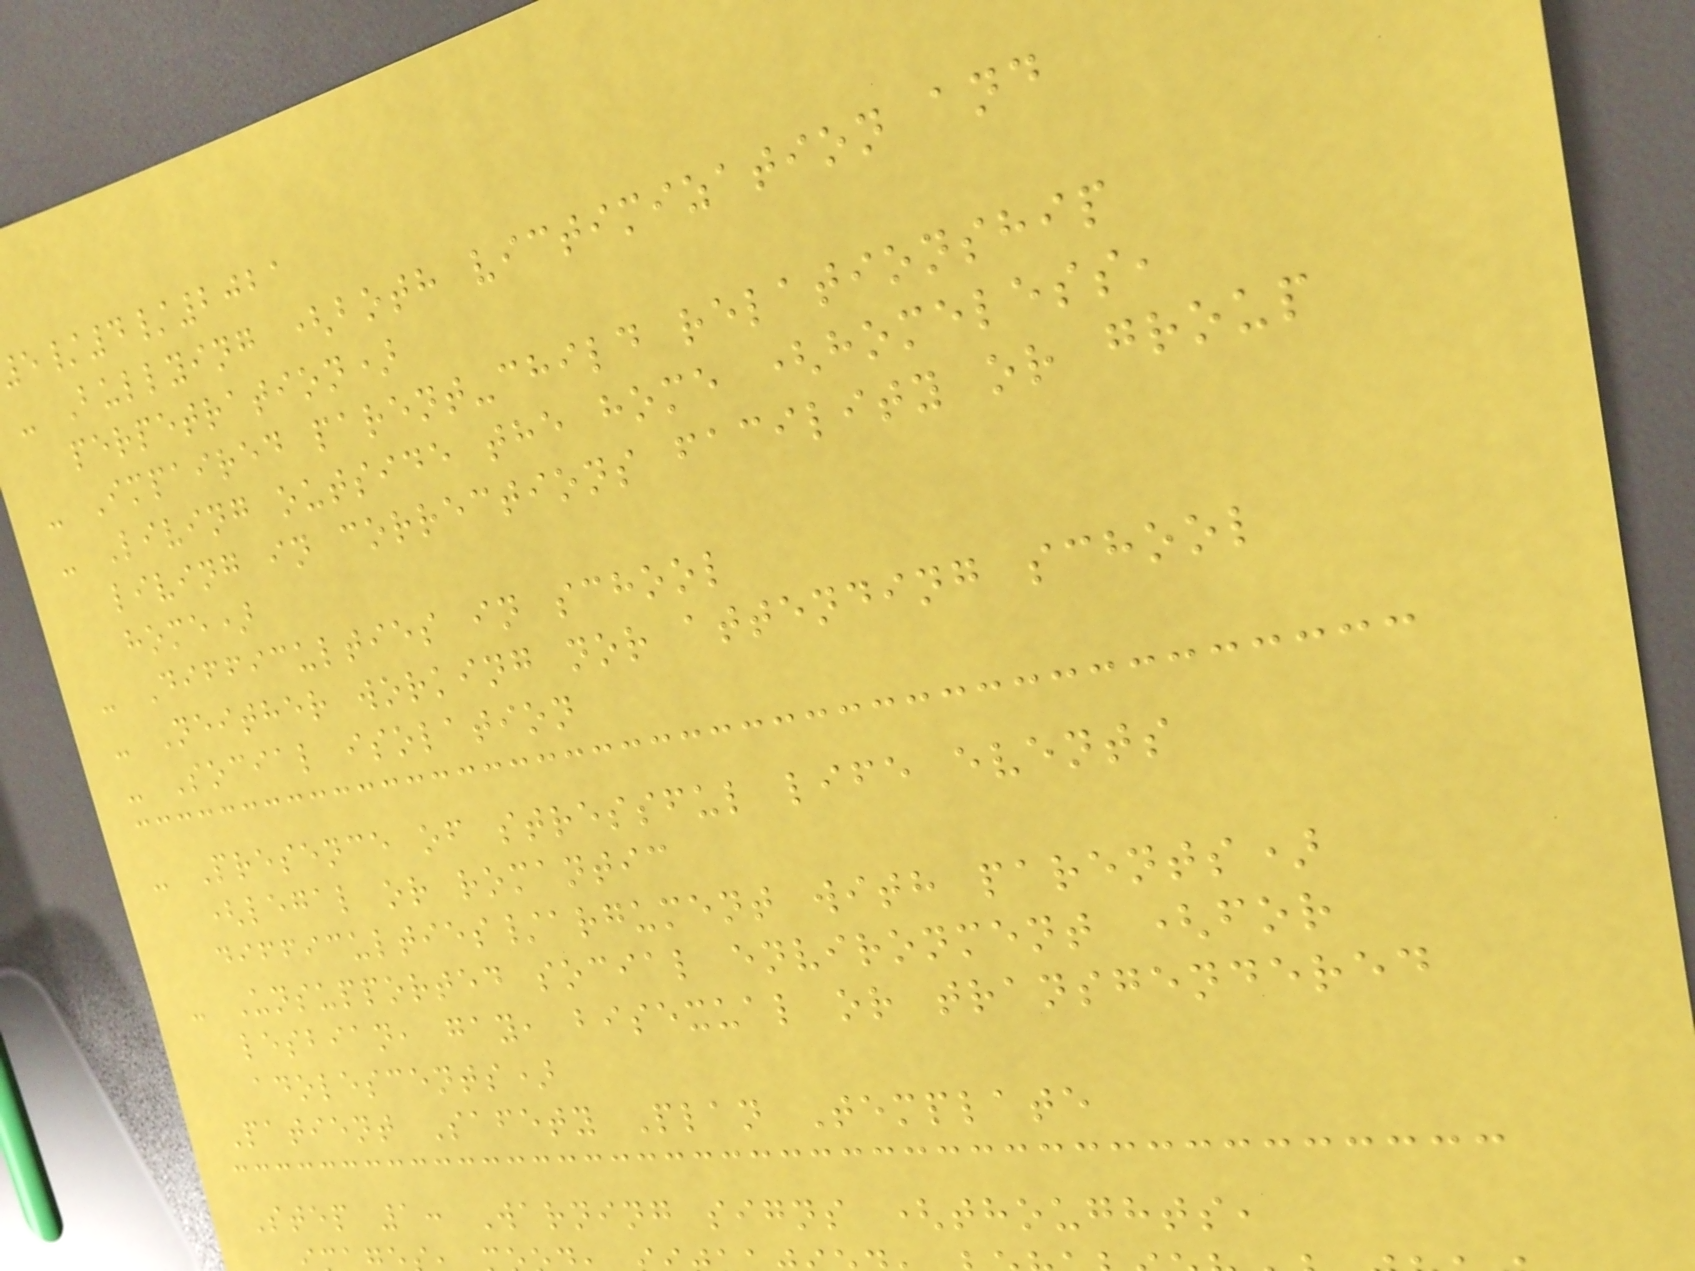/4/2021
- Bullying (both victimization and
perpetration)
- Impaired parent-child relationship
- Living outside the home (homeless,
living in corrections facility or group
home)
- Difficulties in school
- Neither working nor attending school
- Social isolation
- Presence of stressful life events
(legal or romantic
difficulties/argument with parents)
- Unsupported social environment (for
lesbian, gay, bisexual or transgendered
adolescents)
Patient Safety Plan Template
Step 1: Warning signs (thoughts,
